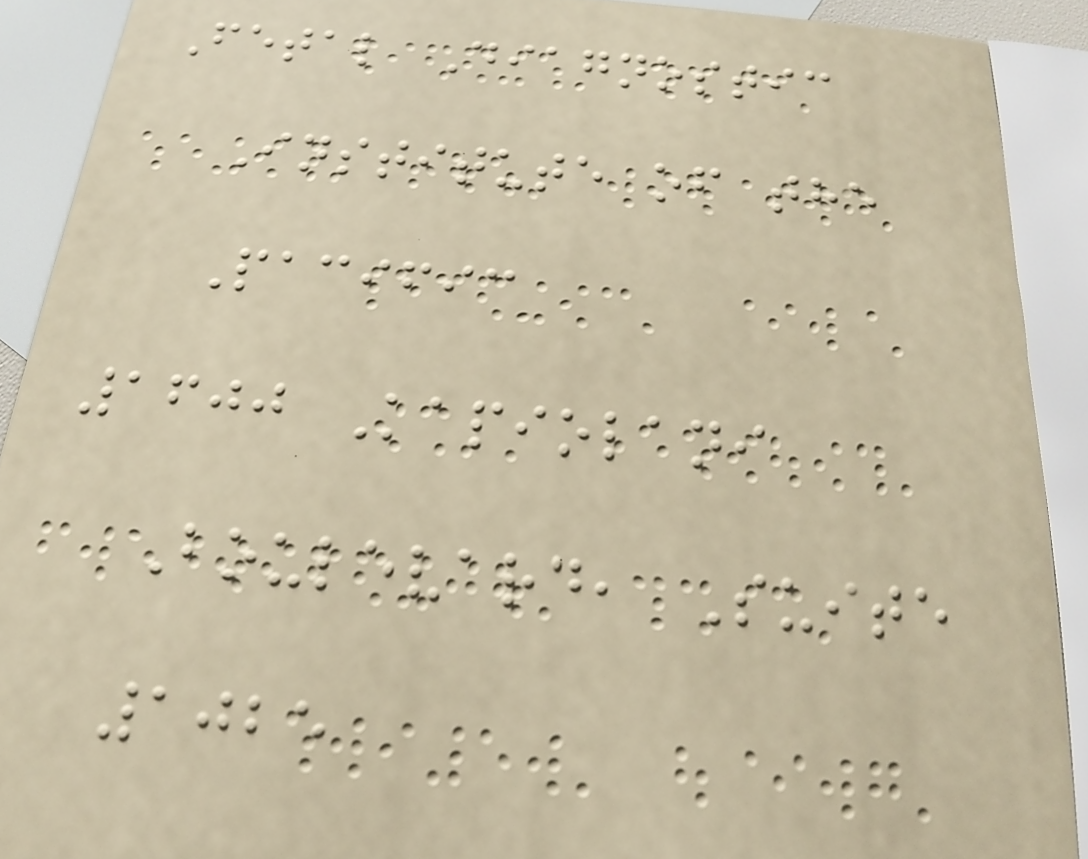Fetal Diagnostic
Institute of the
Pacific
1600 Kapiolani
Boulevard, Suite
1025
